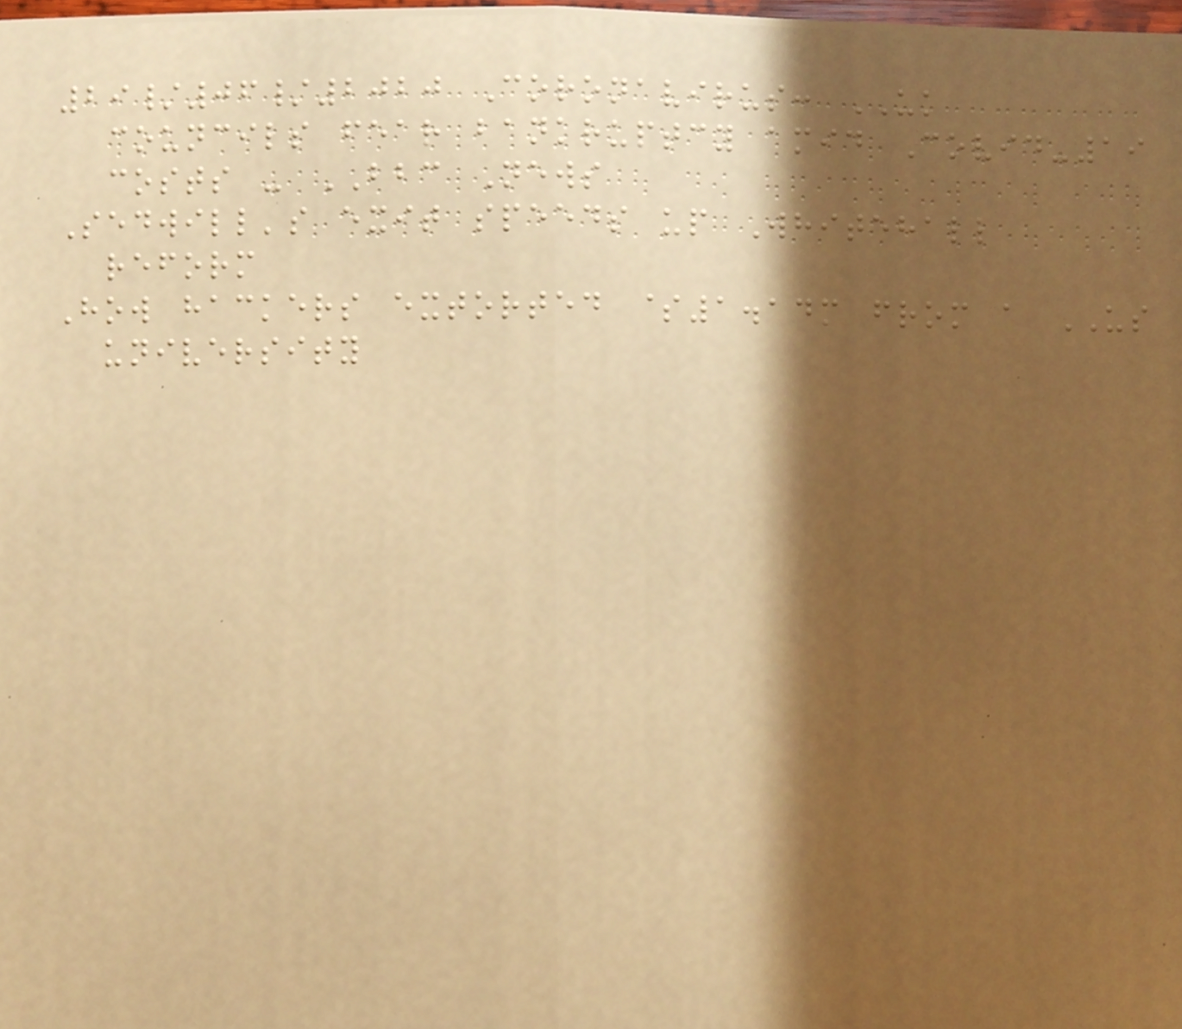29/06/2020 Coronavirus: UK
councils fear bankruptcy amid Covid-19
costs - BBC News
Sedwill's exit speeds up Whitehall
reform
How hackers extorted $1.14m from a US
university
